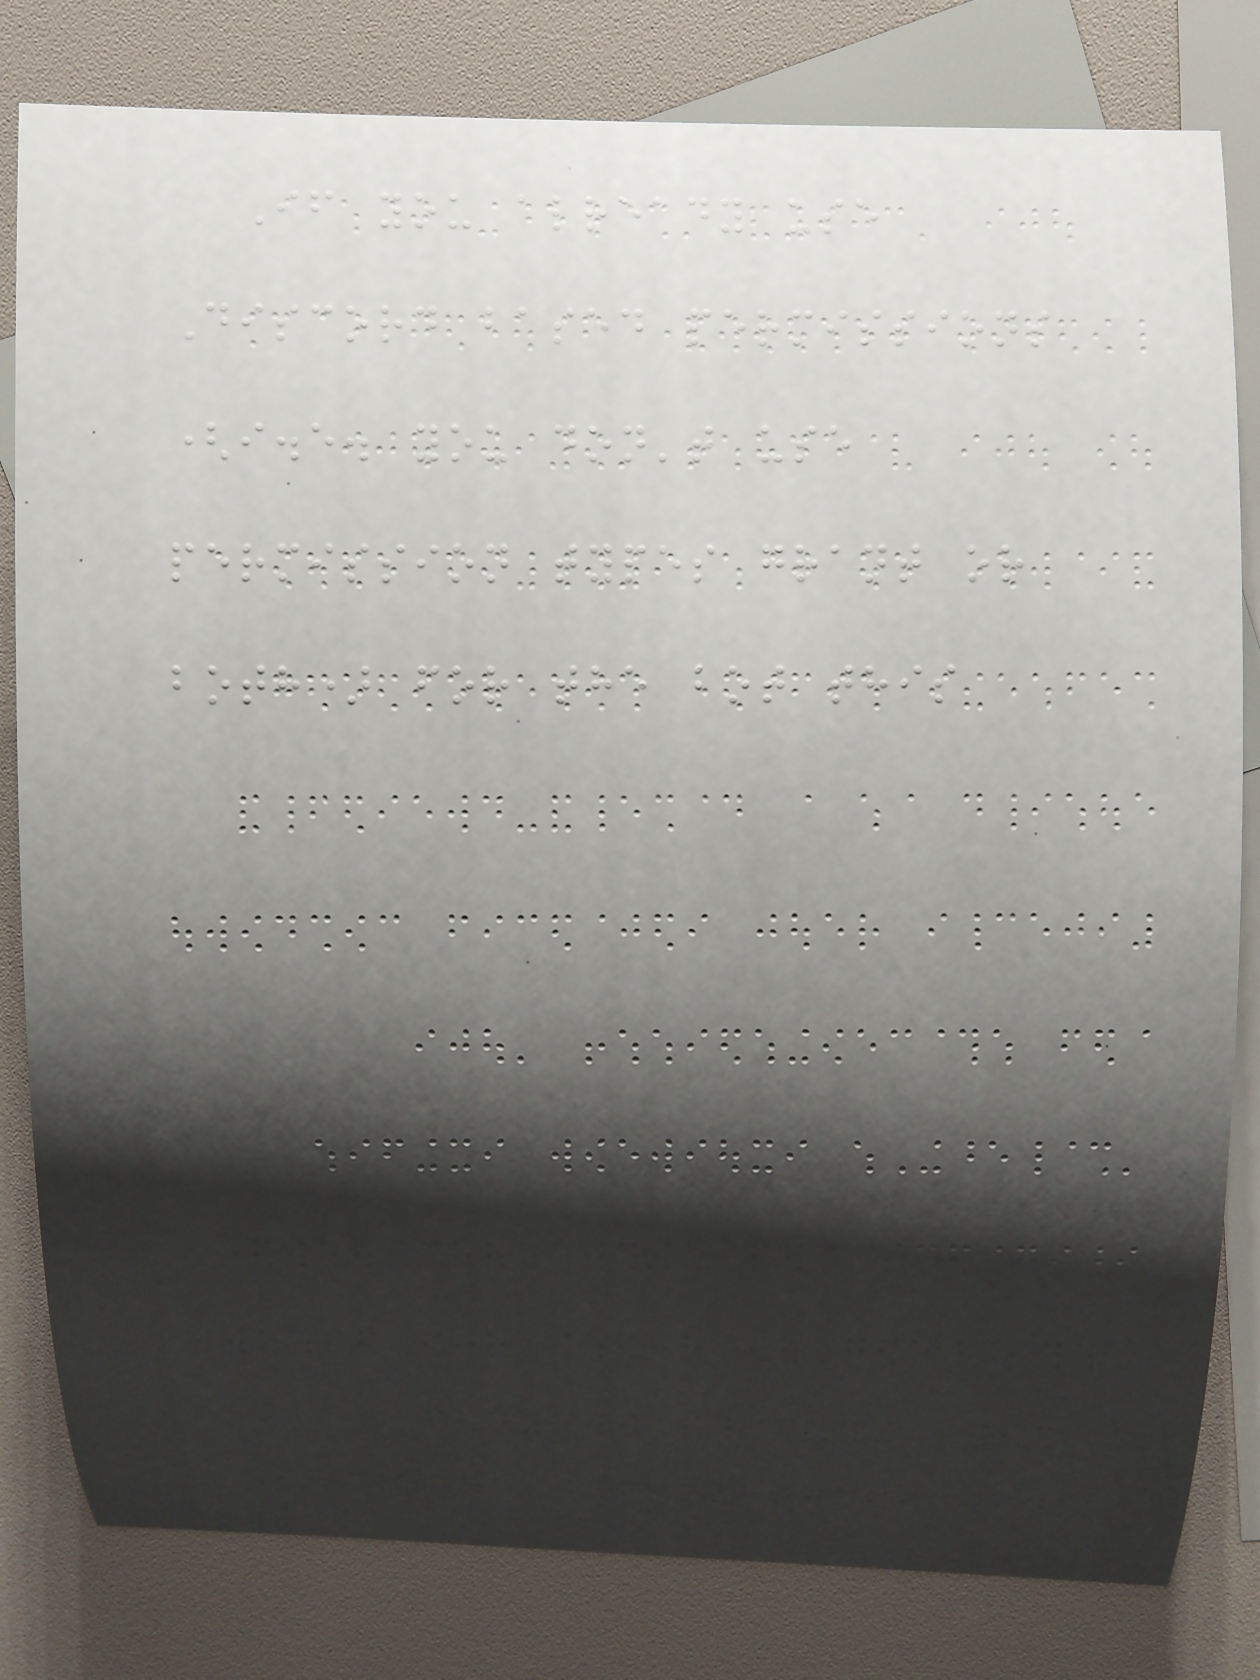If you already use
Discord based permissions
(i.e. you don't use
permission types grant or
both) for the bot this
